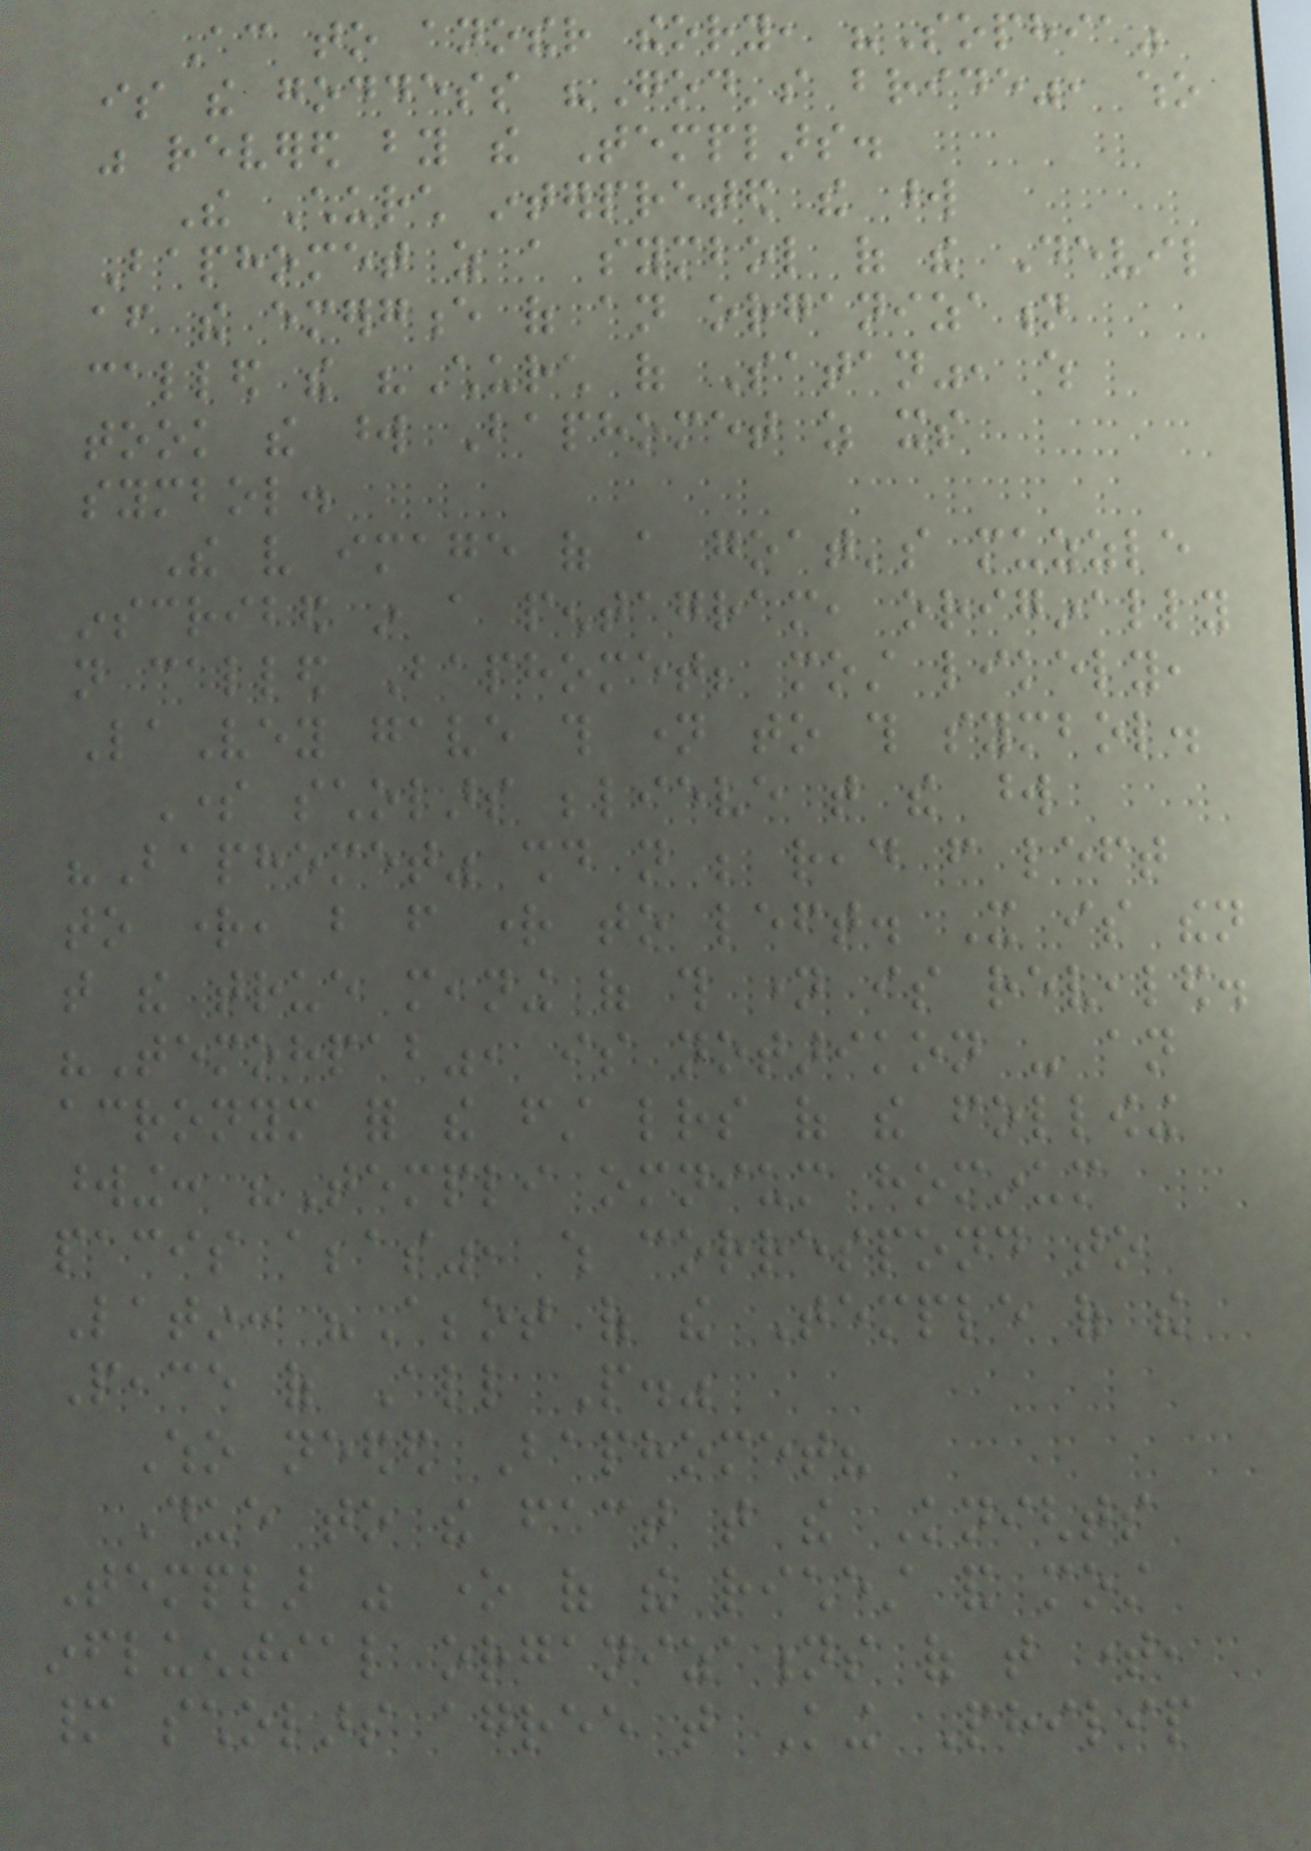According to another theory, "Sophia"
is the goddess "God's bride", who
was revered by the Templars.
The Church interpreted the word
Baphomet as a symbol of the Devil
after the emergence of an organization
called the "Church of Satan", which
took the word Baphomet as its
symbol.
The very image of a goat's muzzle
inscribed in a pentagram, originally
not called Baphomet; most likely,
LaVey gave this name to this symbol.
Some scholars believe that the word
"Baphomet" should not be read from left
to right, but from right to left. It is then
that the true meaning of this name is revealed.
"Temohpab", is notarikon - an
acronym for the first letters of the following
wording: "Templi omnium hominum
pacis abbas", which correspond to
Latin: "Abbot of the Temple of the
Peace of All People."
Who needed Baphomet?
Due to the fact that the Knights
Templar was one of the richest and most
influential organizations of that time,
many scholars agree that King Philip
